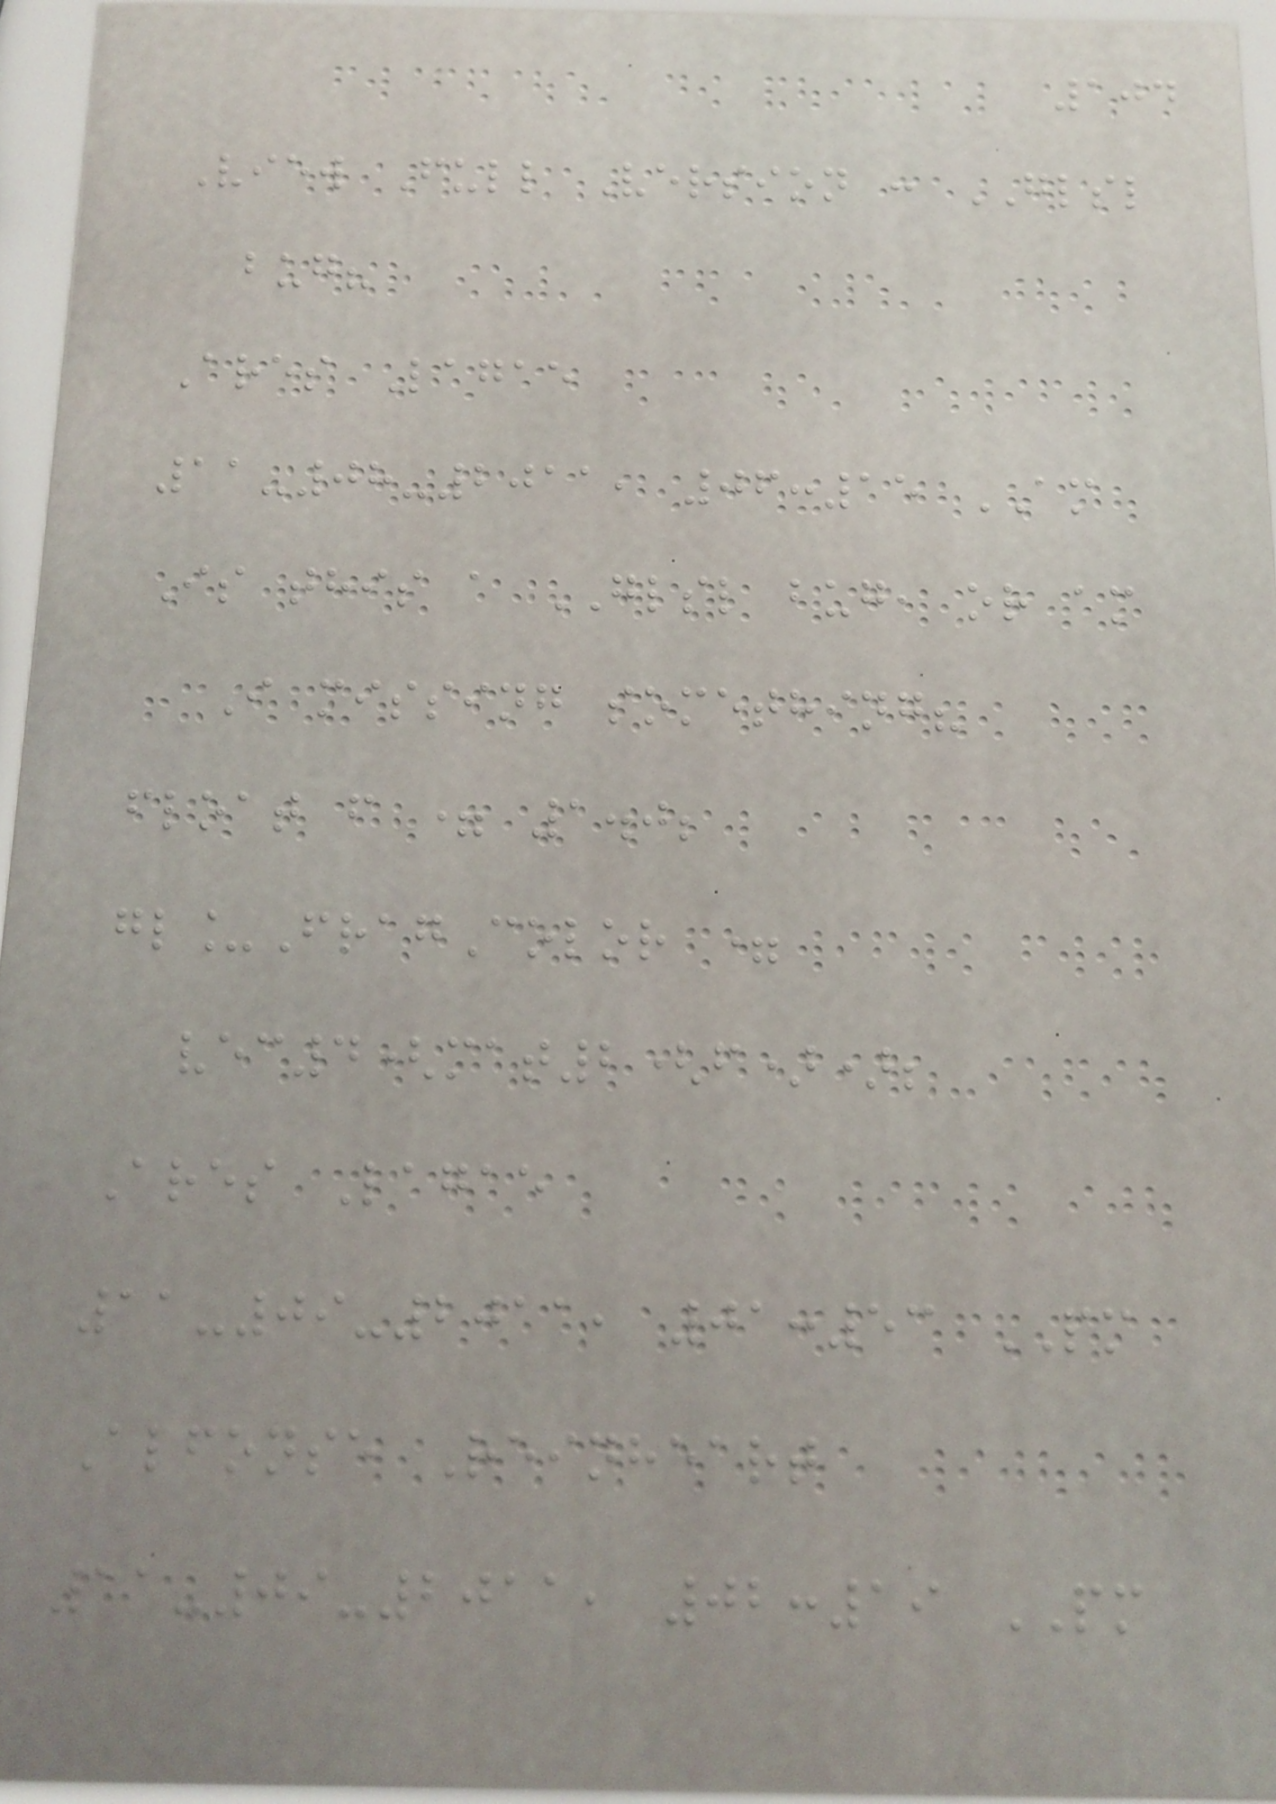104
View Full Version : GLSL
bug?
Ares Lagae
11-08-2011, 06:15 AM
Is this a GLSL bug, or am
I missing something?
float f = 1.0;
gl_FragColor =
vec4(mat2(f));
Ares Lagae
11-09-2011, 01:53 PM
Alfonse Reinheart
11-09-2011, 02:19 PM
